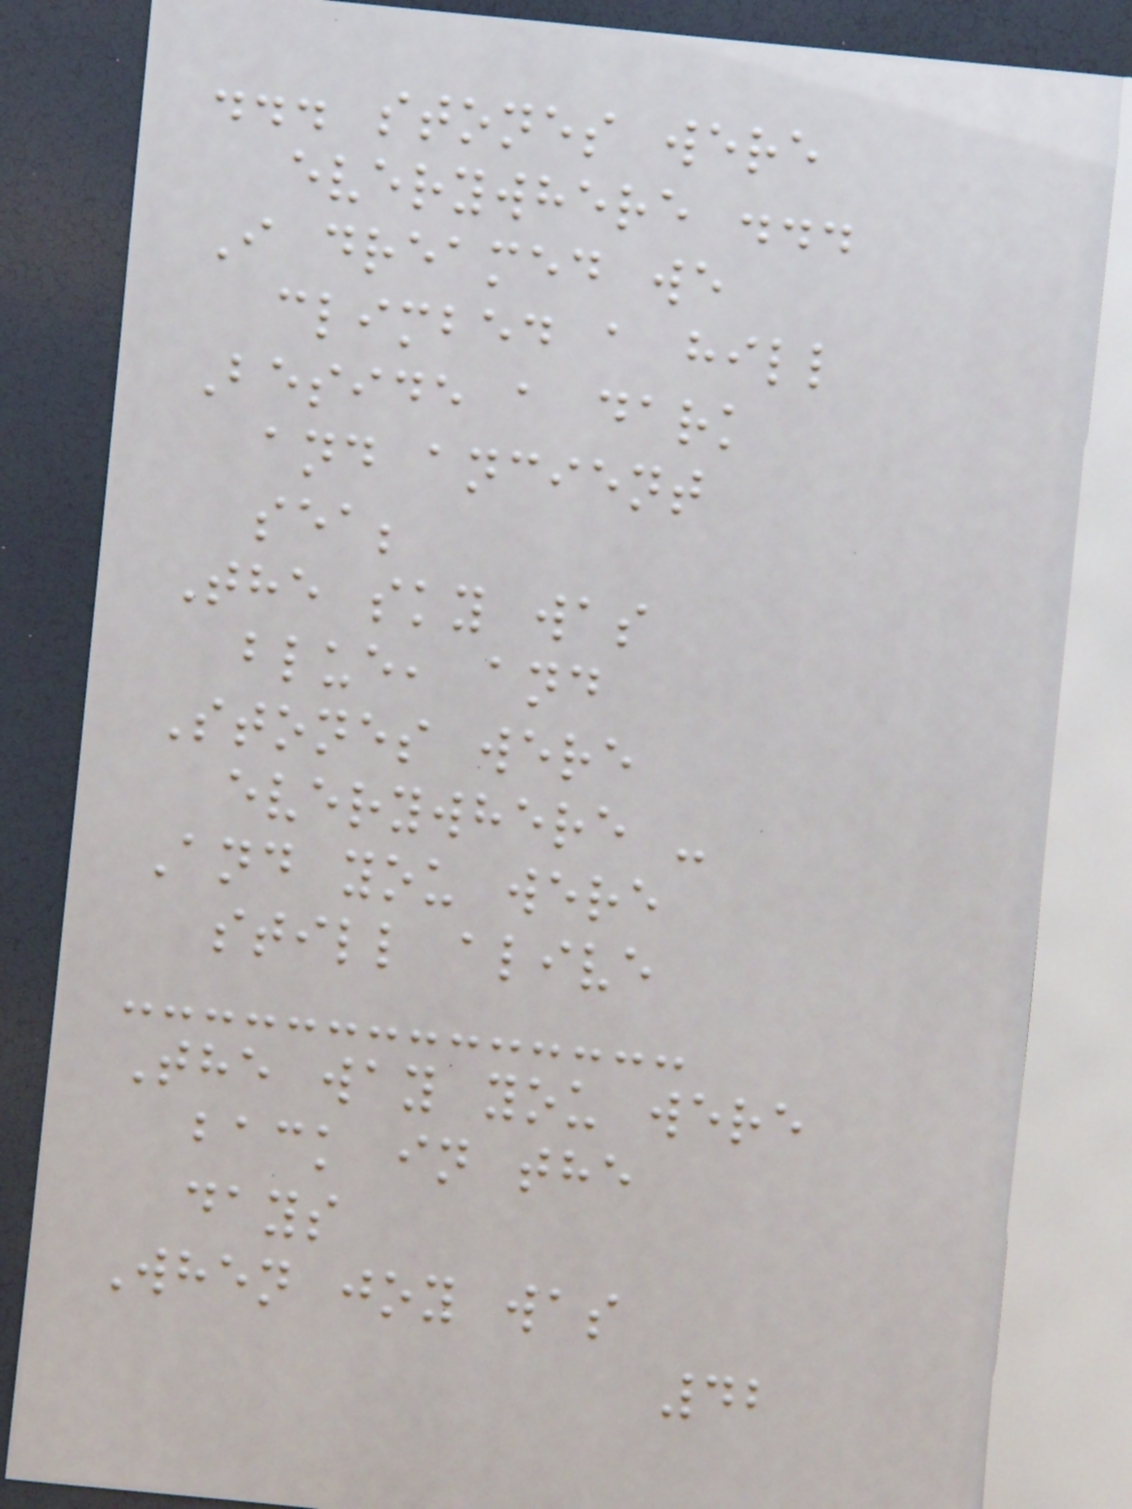... stones were
everywhere ...
I dreamed we
climbed a hill
Beside a dark
and ancient
sea;
The sky was
blue, and
Stones were
everywhere -
And you were
still alive
The way you were
back in the
days
When joy was
42
